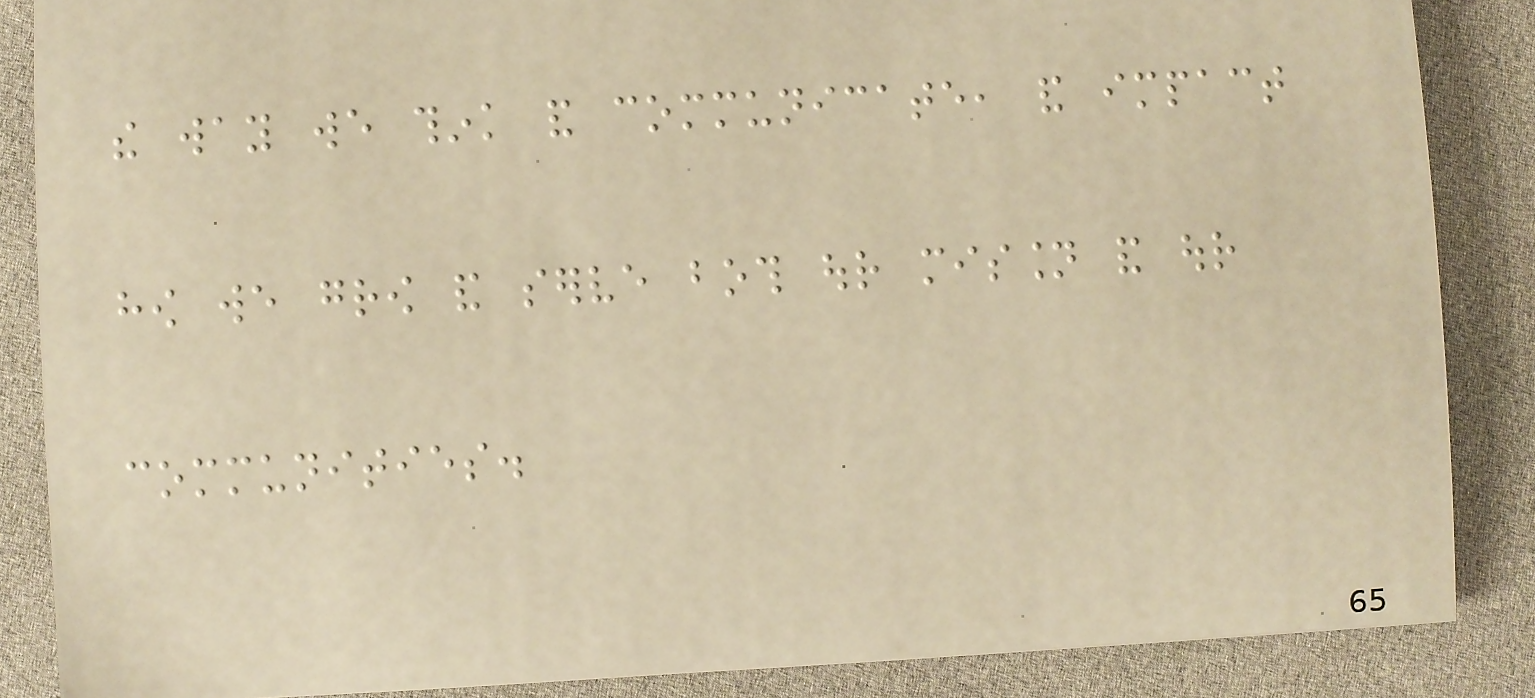the way we think and communicate, and impact
how we grow and serve both our mission and our
communities.
